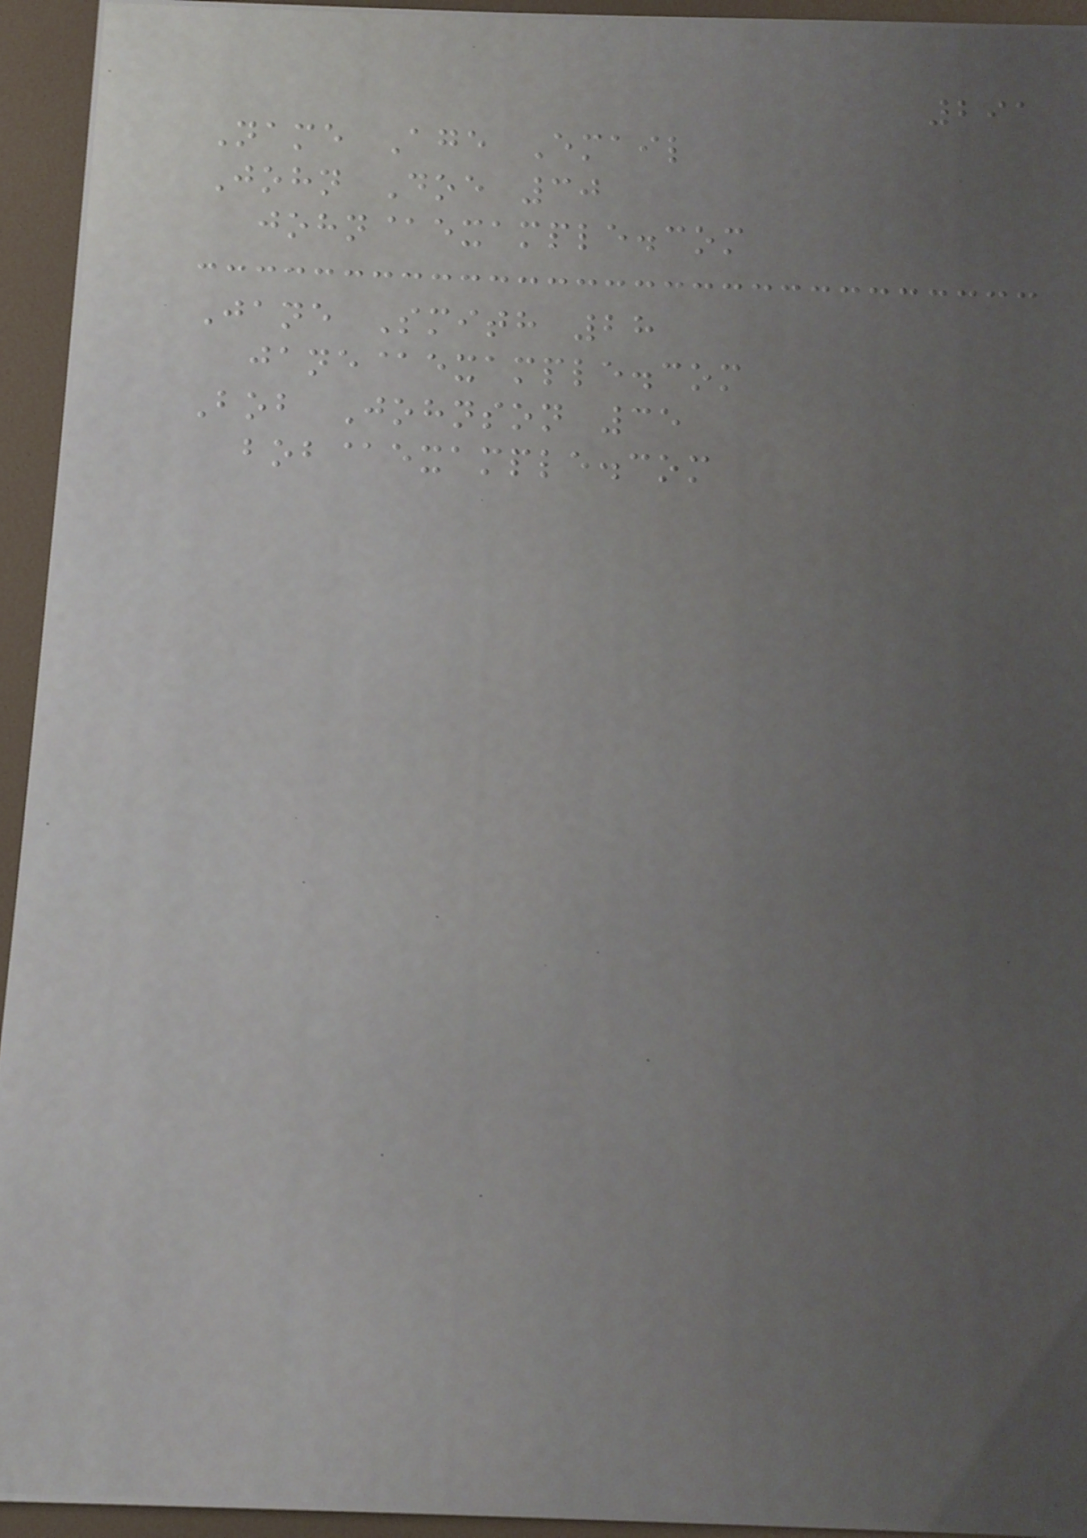291
Name Age Email
John Doe 30
john@example.com
Jane Smith 28
jane@example.com
Bob Johnson 35
bob@example.com
